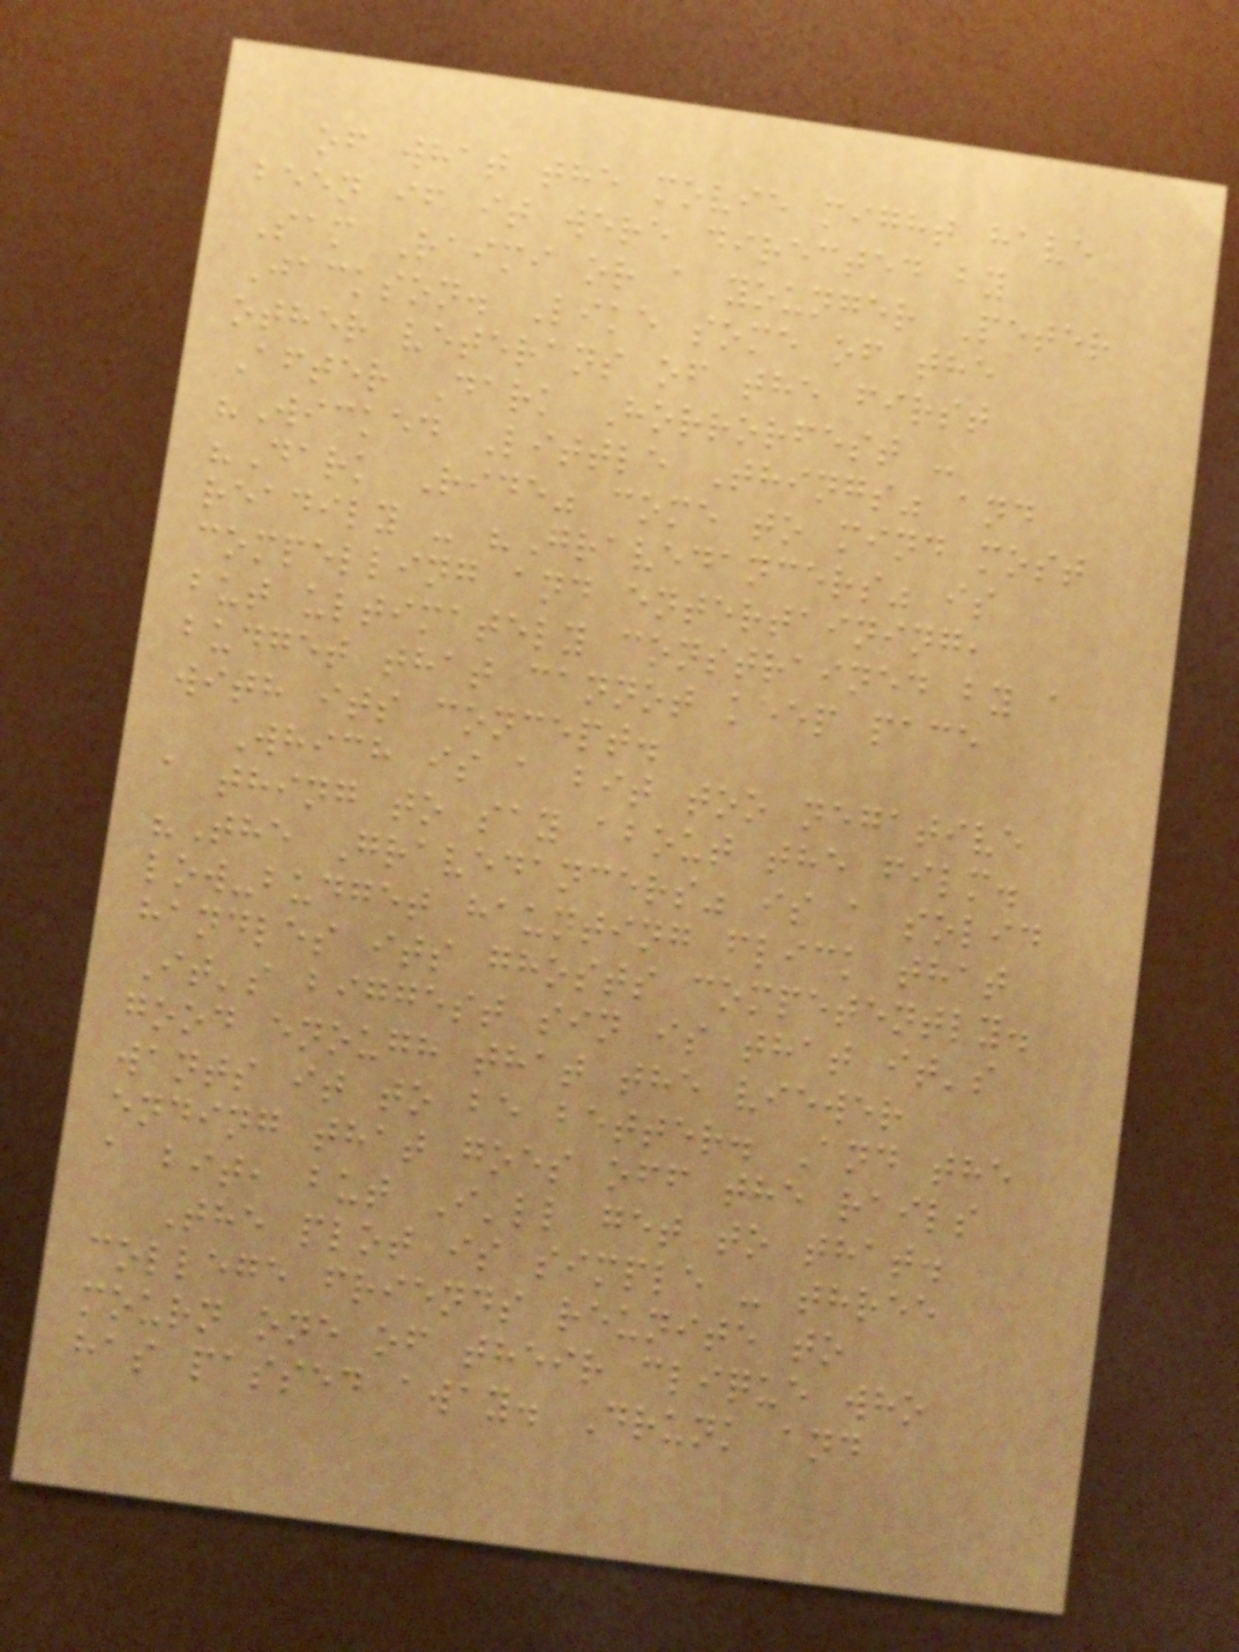of what the movie might have
been if it were directed by
Sam Raimi or a younger Peter
Jackson. Like some of the
other veterans of the first
After Dark Horrorfest -
"Wicked Little Things" and
"Dark Ride" come to mind most
readily - "Gravedancers" is
compelling and entertaining,
but ultimately constrained by a
budget that cannot keep pace
with its concept.
Which is a bit too negative
a thing to say about the film.
"The Gravedancers" is a solid
low-budget haunting flick that
handles its ghosts competently.
It's biggest sin is that it's
good enough that the viewer
wants it to be better. And the
ending that goes off the rails
a bit, but I'll get to that.
The plot is simple - three
college friends reunite to
mourn one of their clique who
has passed away. Drunk and
